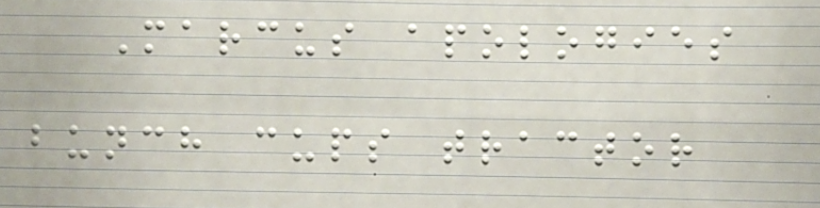Marcus apologies
bunch cups tractor
